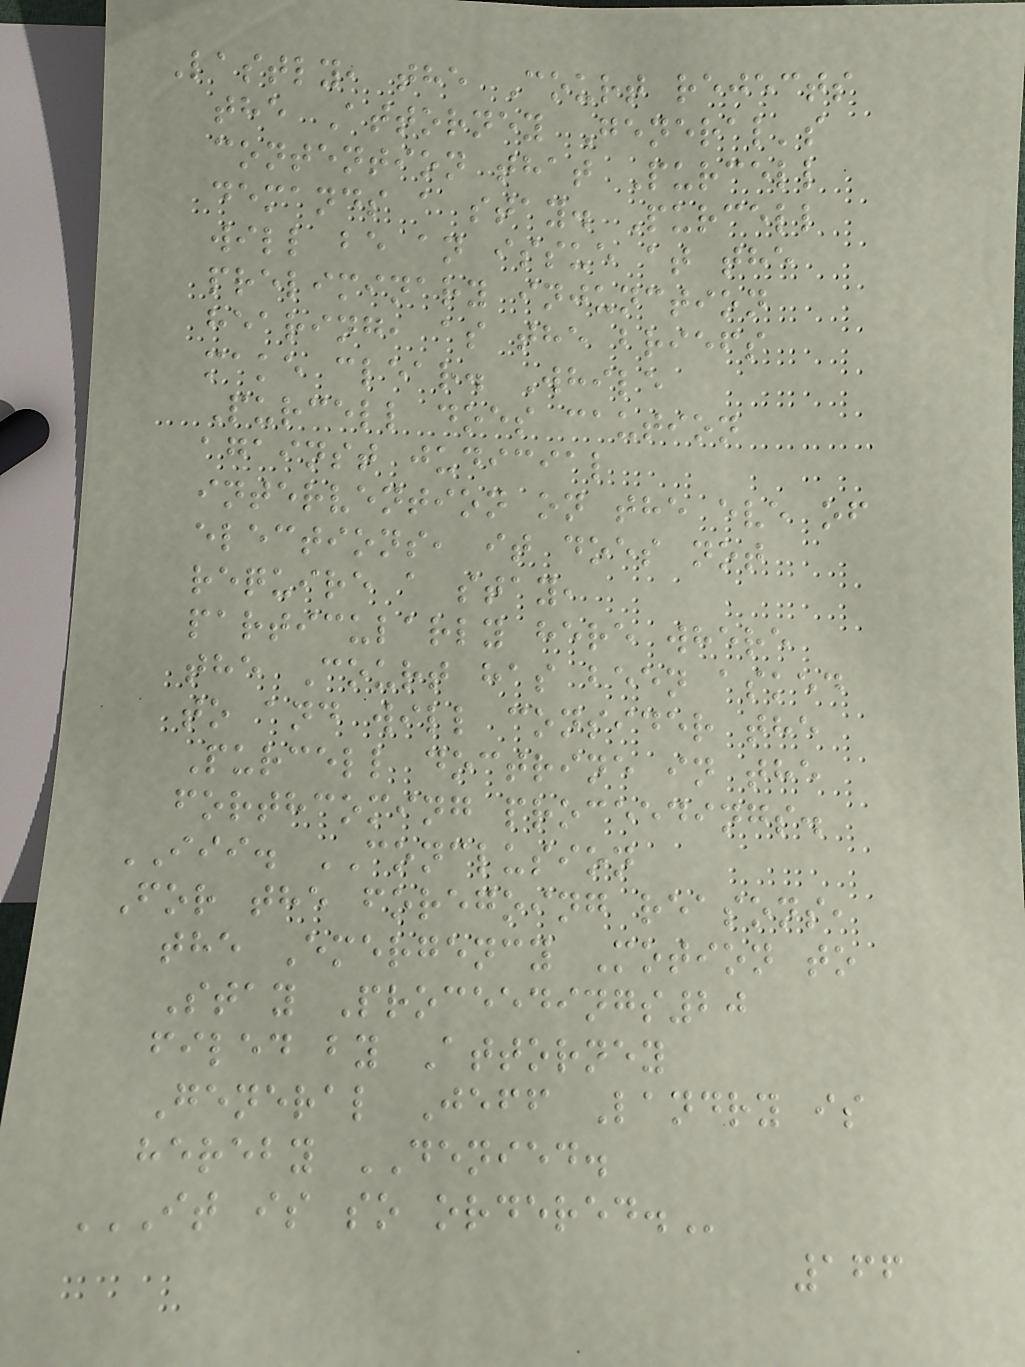Lastly, the Court rejects
the Attorney General's
contention that Purcell
demands a stay. Purcell
will be an issue at the
preliminary injunction
hearing, as the briefs
make clear. While
Purcell does caution
against judicial
intervention on the eve of
elections, it does not
require a stay,
particularly here where
the Court has been asked
to and will consider the
Purcell doctrine in the
forthcoming proceedings.
III. CONCLUSION
For the foregoing reasons,
the Emergency Motion to
Stay Proceedings20
filed by Attorney
General Jeff Landry is
hereby DENIED.
IT IS SO ORDERED.
166
